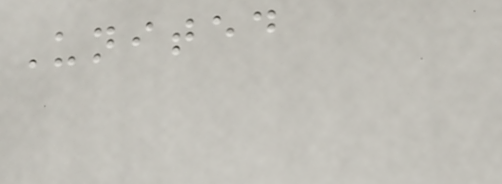United
